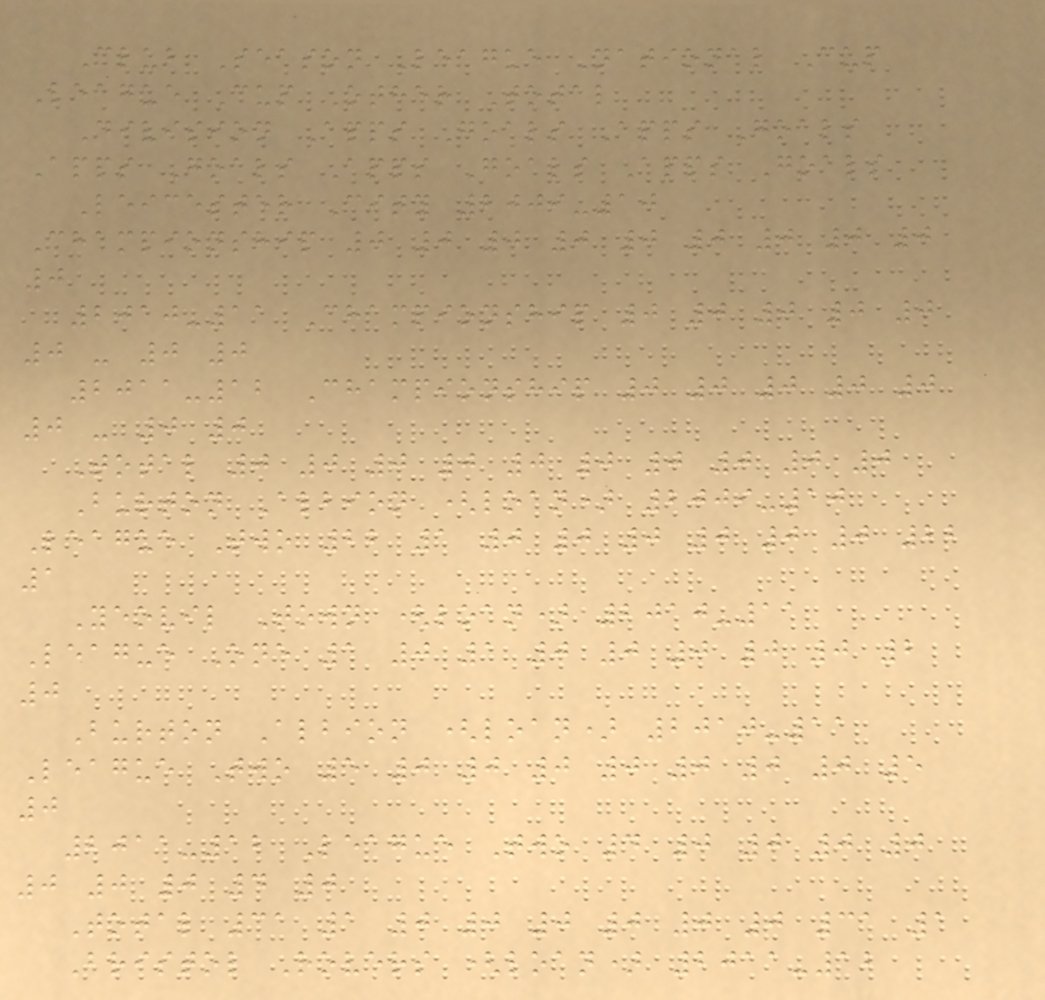Club Season League National Cup
League Cup Other Total
Division Apps Goals Apps Goals
Apps Goals Apps Goals Apps Goals
Leicester City 2009-10
Championship 0 0 0 0 0 0 0 0 0
0
2010-11 Championship 0 0 0 0 0
0 - 0 0
2011-12 Championship 0 0 0 0 0
0 - 0 0
Total 0 0 0 0 0 0 0 0 0 0
Burton Albion (loan) 2009-10
League Two 22 1 0 0 0 0 0 0 22
1
Yeovil Town (loan) 2010-11
League One 1 0 1 0 0 0 0 0 2
0
Burton Albion (loan) 2010-11
League Two 5 0 0 0 0 0 0 0 5
0
2011-12 League Two 4 0 0 0 0
0 0 0 4 0
Total 31 1 0 0 0 0 0 0 31 1
Bristol Rovers (loan) 2011-12
